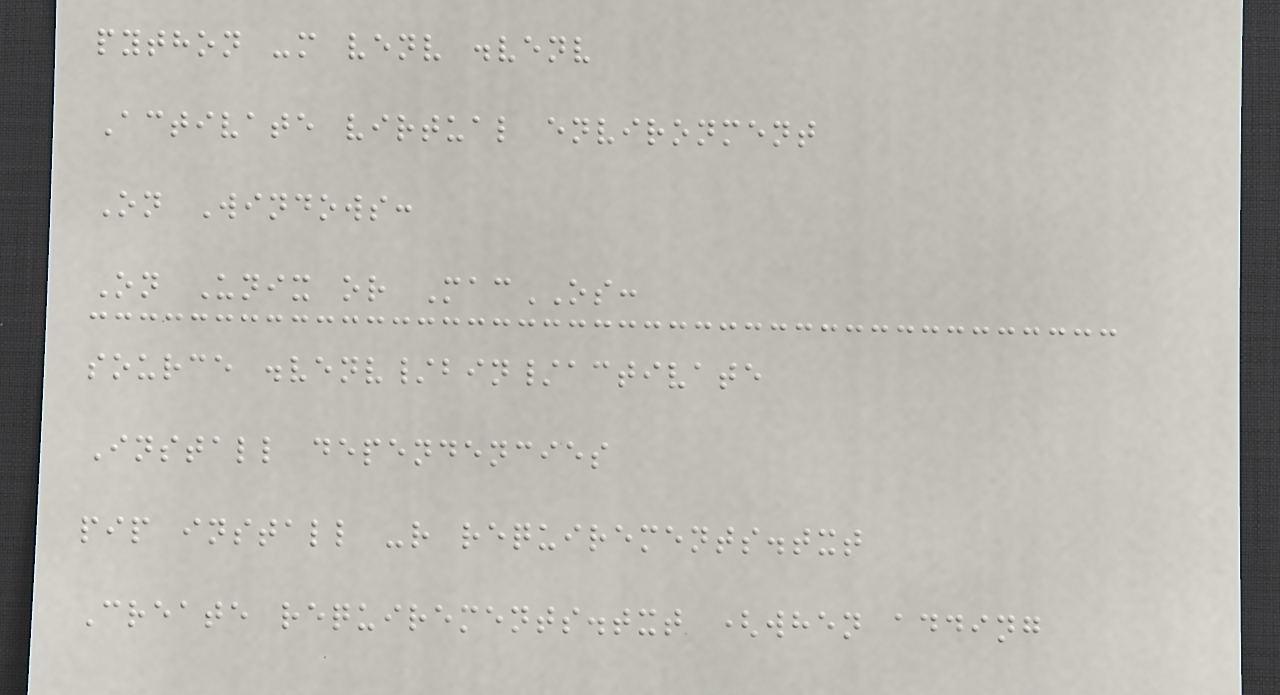python -m venv .venv
Activate virtual environment
On Windows:
On Unix or MacOS:
source .venv/bin/activate
Install dependencies
pip install -r requirements.txt
Create requirements.txt (when adding
